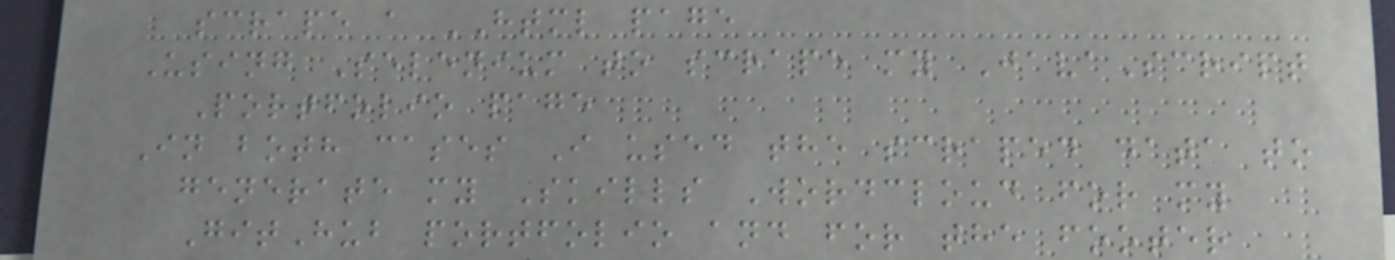scrape a HTML page
Using Selenium to scrape my JavaScript
Portfolio page
In both cases I used the scraped data to
generate my Skills Wordcloud for my
GitHub portfolio and for the footer
